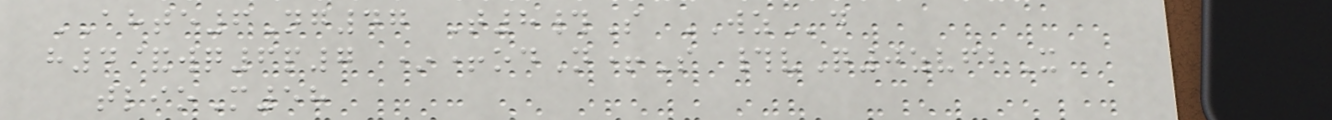AHTE6Ng47 T8#S WZd
h4&wq6p7 *+odN+S #vQ0zvfbX
tlioM58
